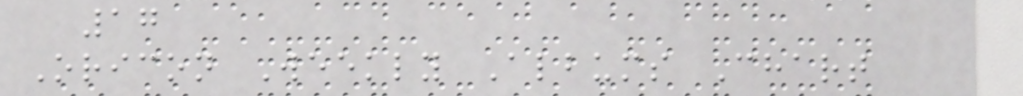17
Oricon Weekly Albums Chart
